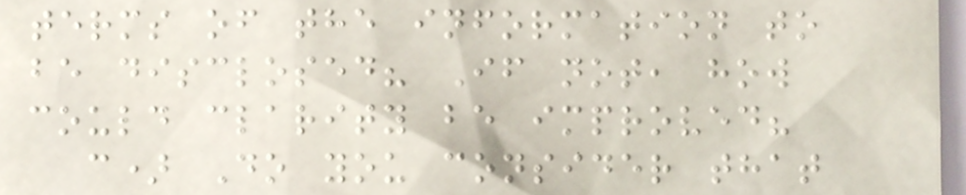terms of the information to
be disclosed? If not, how
could clarity be improved?
c) Do you consider that
